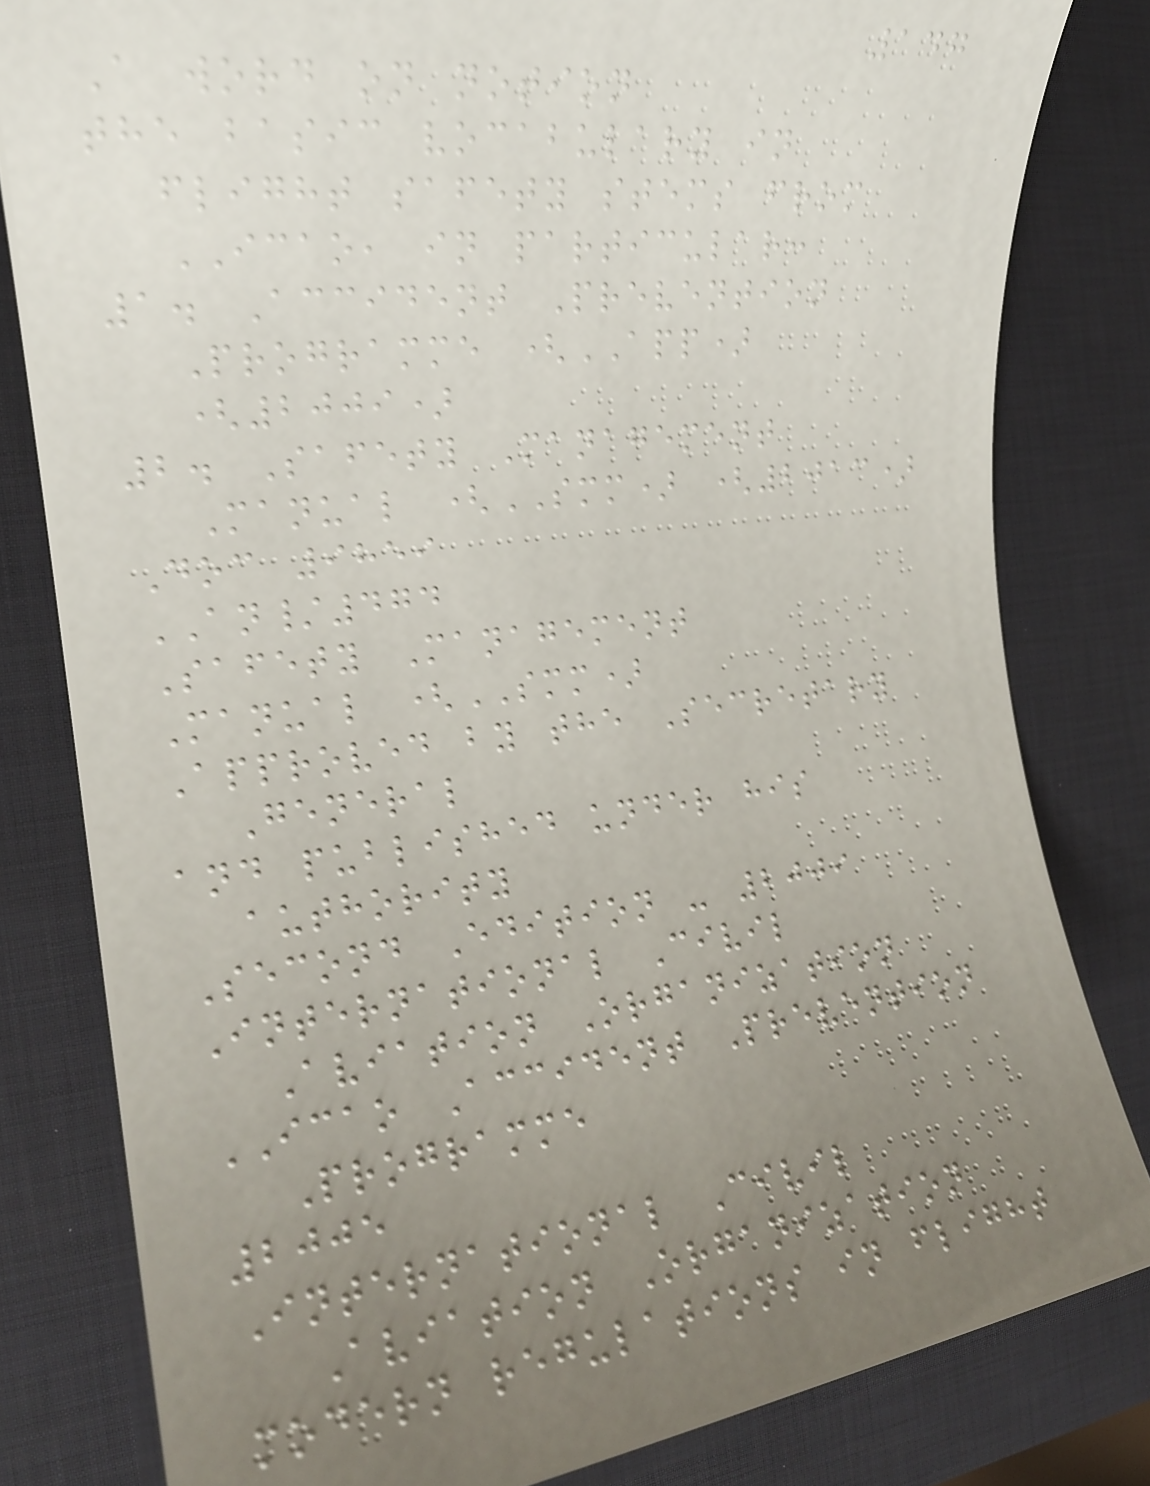147
A word on notion
the basic vocabulary in
flight safety stems from
ICAO, in particular:
1. Accident Prevention
Programme (APP)
(2009)
2. Safety Management
Manual (SMM) (2013)
Doc 9859
AN/474
Safety Management
Manual (SMM)
Approved by the Secretary
General
and published under his
authority
Second Edition - 2009
International Civil
Aviation Organization
ICAO Accident Prevention
Programme
2005
International Civil
Aviation Organization
modern regulations in flight
